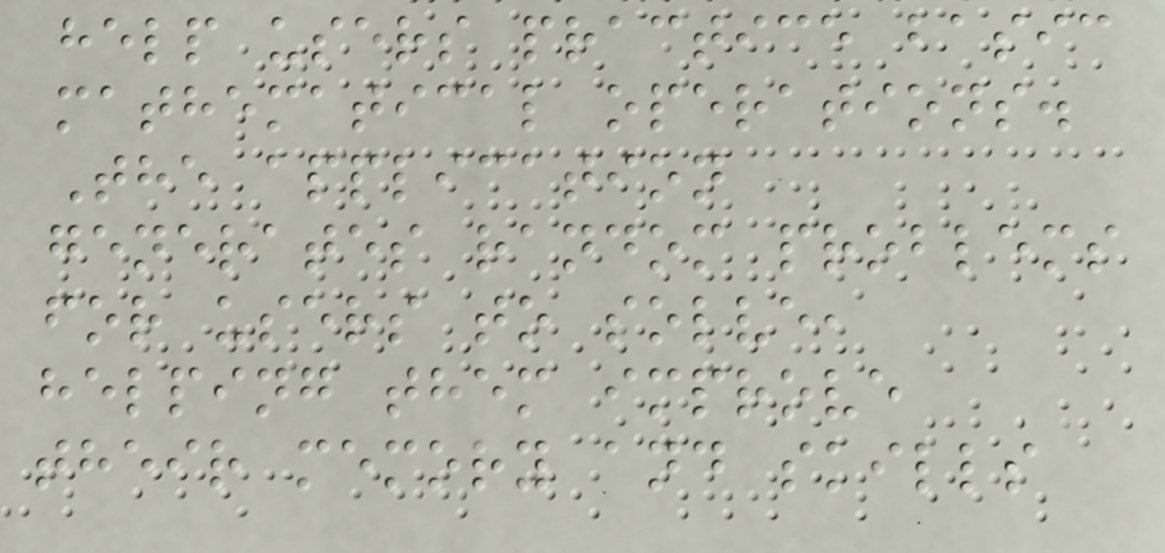help users practice basic
mathematical operations.
The application
generates random problems
for users to solve,
helping them improve
their memory and skills
